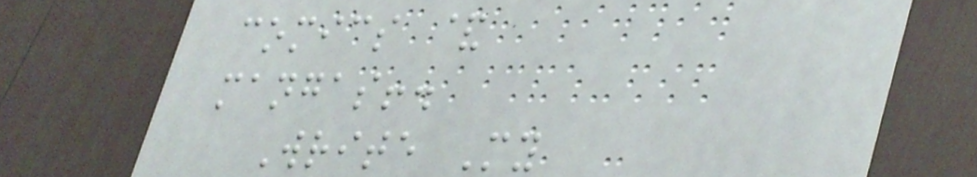comics &
mangas!.
Write My
